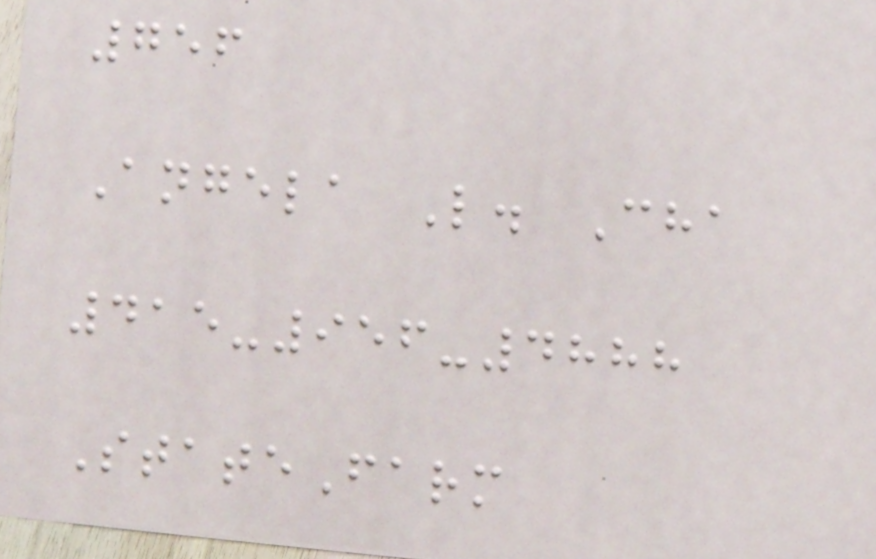756
Angela L. Cha
415-956-4888
StateFarm
